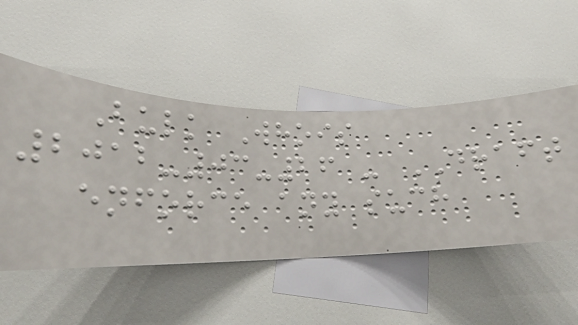Bulk Whois
2012-03-26 - DRAFT
enforce any such
